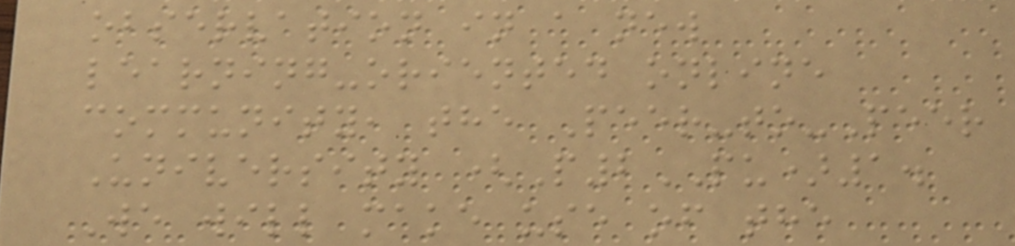observation in a new
learning-oriented online
community, the Peer-to-Peer
University (P2PU)1.
We will make use of the
